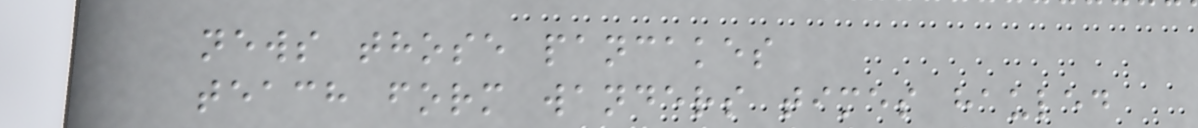news those pancakes
teach form wanders times hauled
